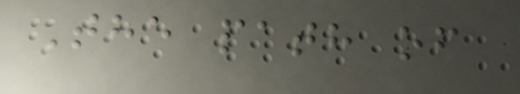The path of
